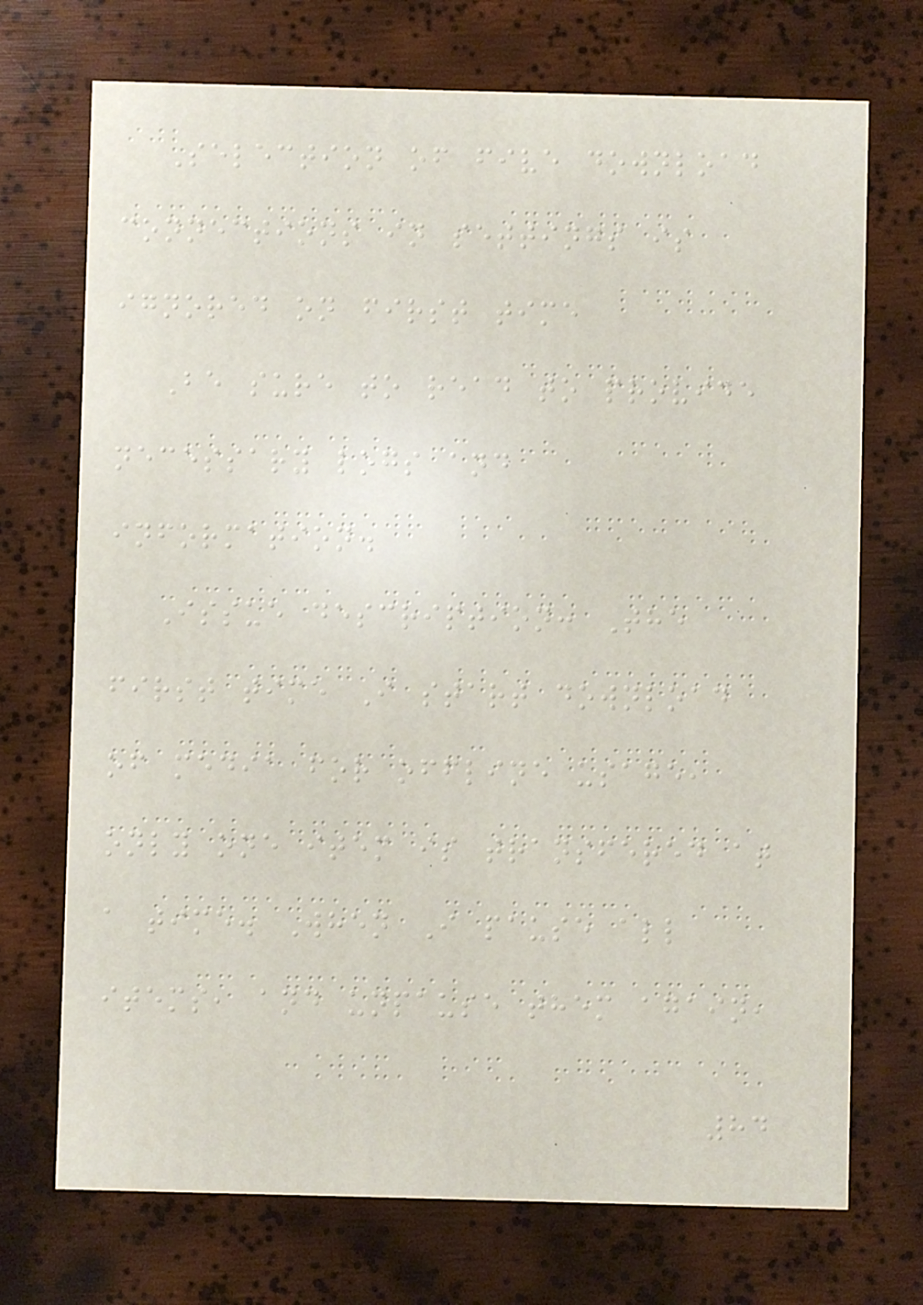Selection of five download
connections in settings is
ignored on first time
Be sure to read to provide
necessary logs and
information.
Issue description: The
first time I start download
of media for offline usage,
only one item is transfered at
a time. When I pause all
items, and unpause them again,
84
